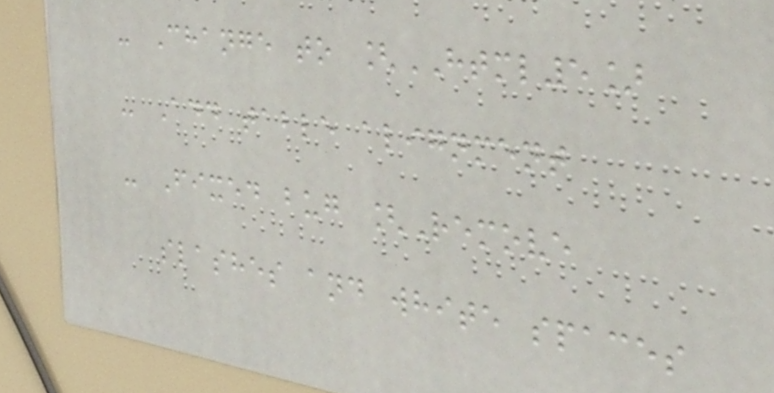- Change to [HTML5]
- Add table alignment
- Fixed bug [Remove
slashes and white spaces
